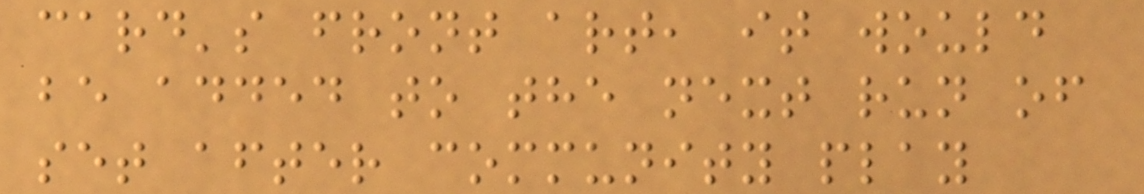card's front art, it would
be added to the next run of
set after community play
